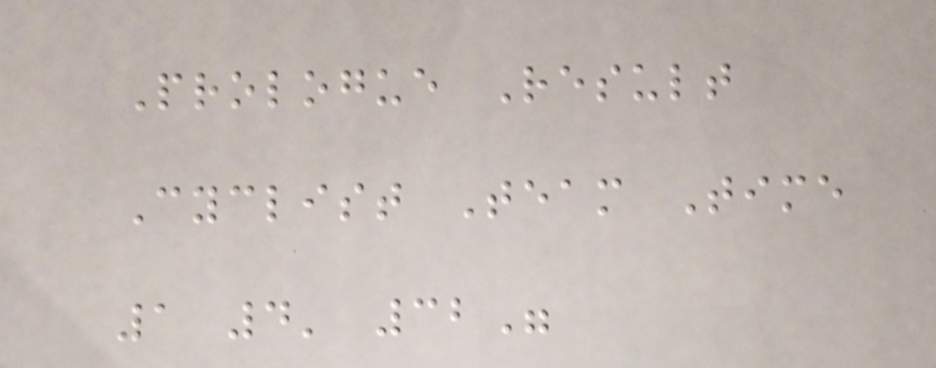Prologue Result
Cyclist Team Time
1 4' 32"
